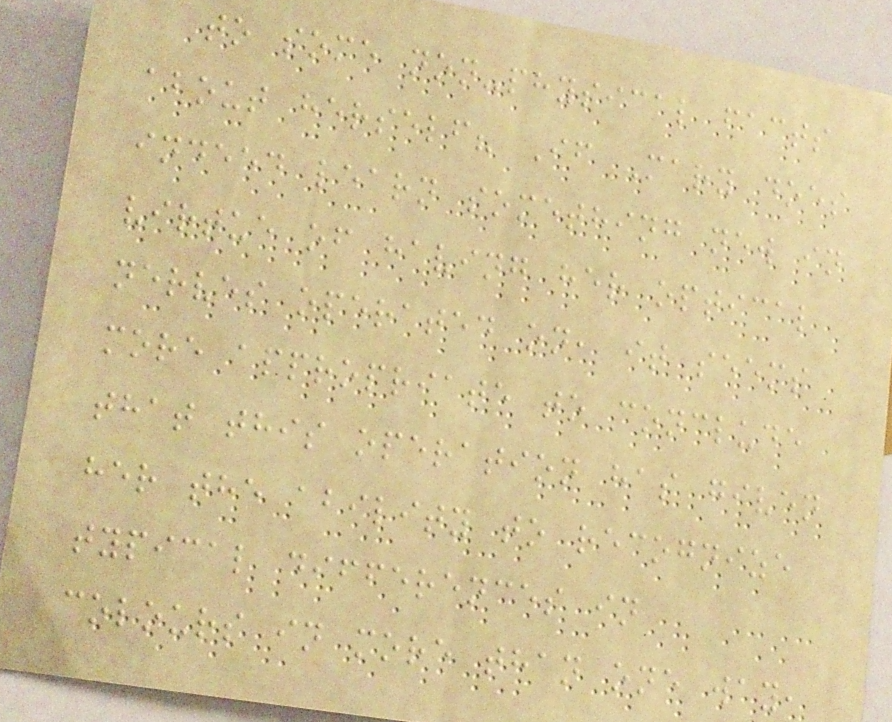to some non-physical facts
about herself? If Mary does
indeed learn something new in
virtue of having her optical
nerves operated on, it seems
more appropriate to conclude
that this operation has given
her the ability to recognize
typical differences in
colours in more than one way,
